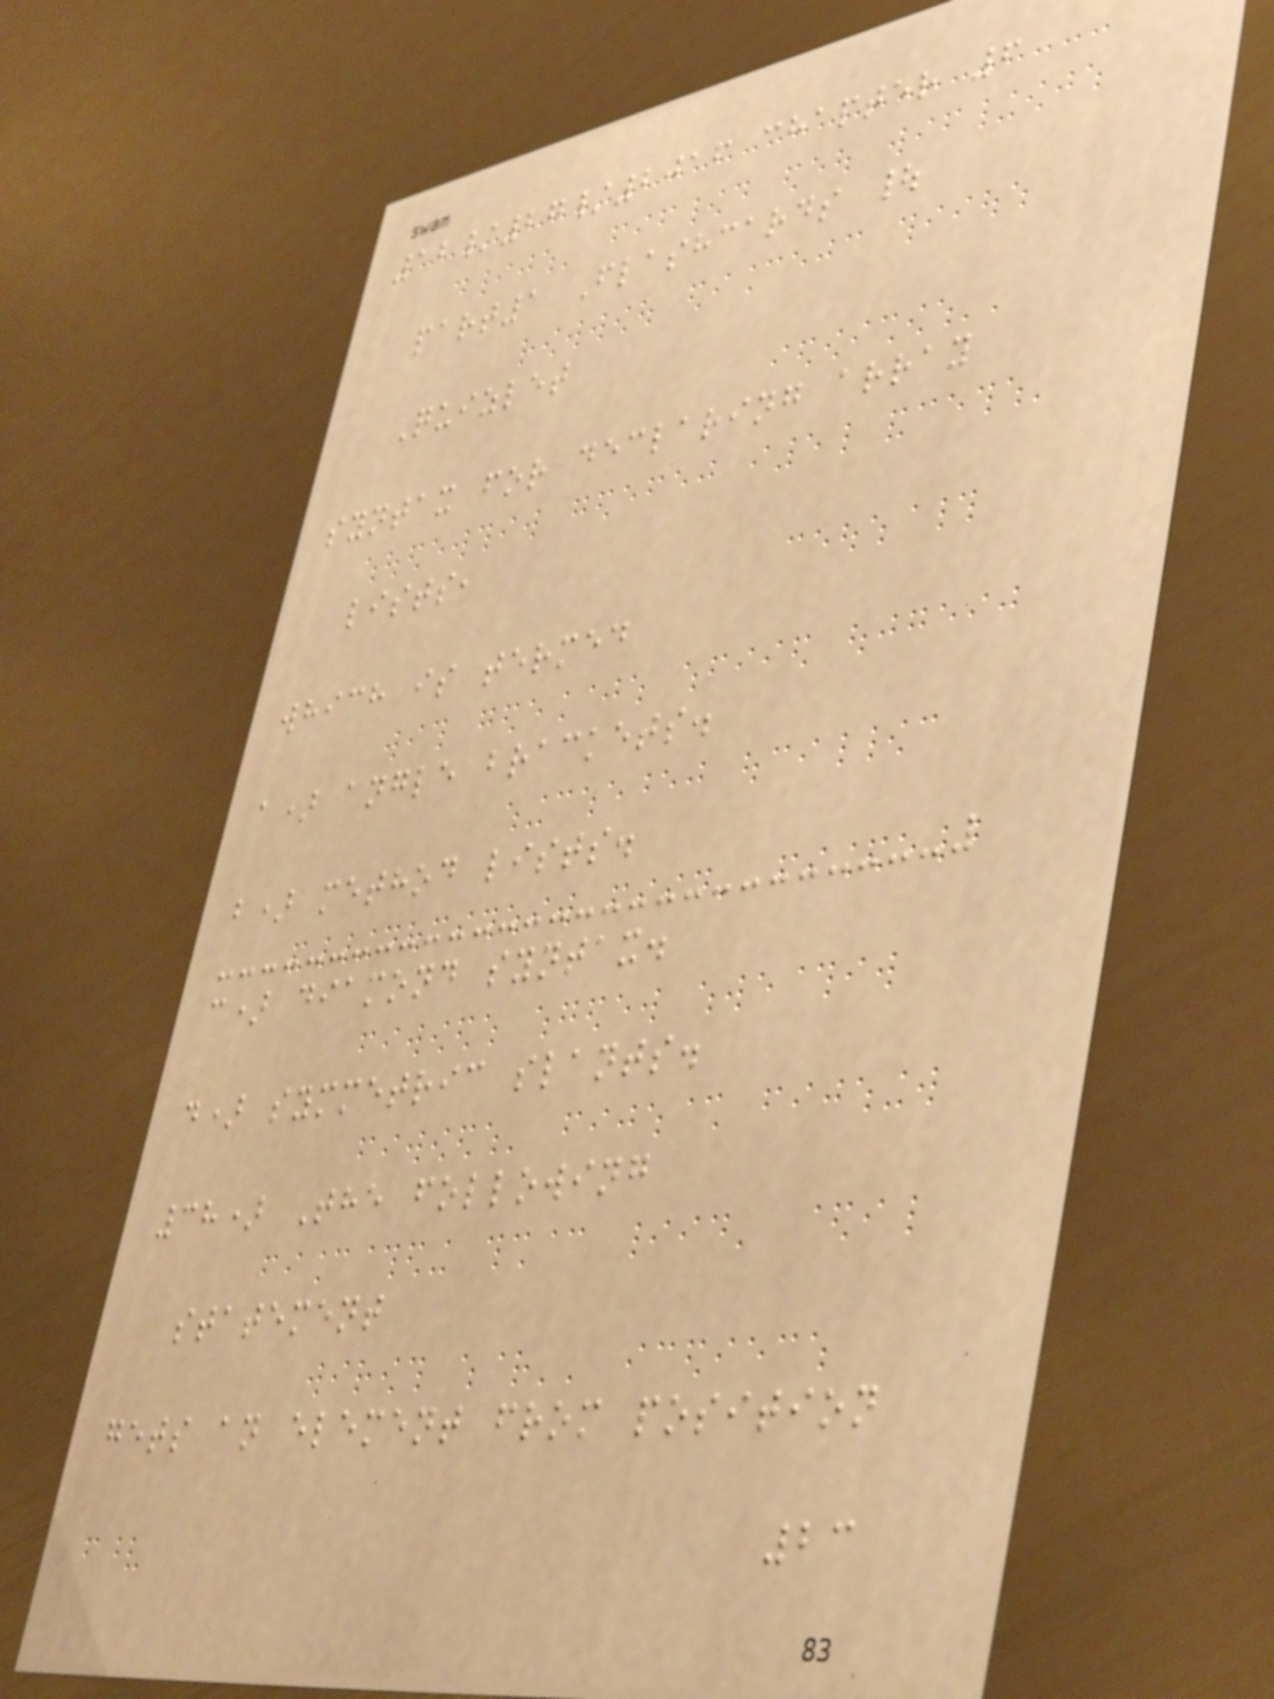12/27/2016 chapter 6
part1 Flashcards |
Quizlet
syntax for declaring array
lists,
which is termed
a) angle brackets.
b) method lists.
c) diamond syntax.
d) symmetric slants.
38) The following
statement
gets an element from position
23
